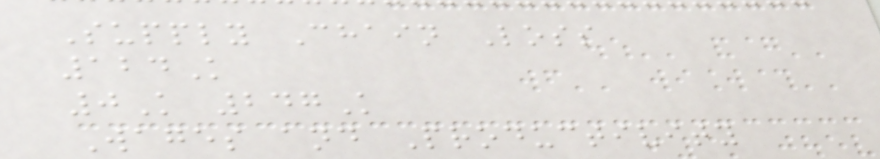Supply Chain Loss
124K
0K 247K
Wages and Productivity
